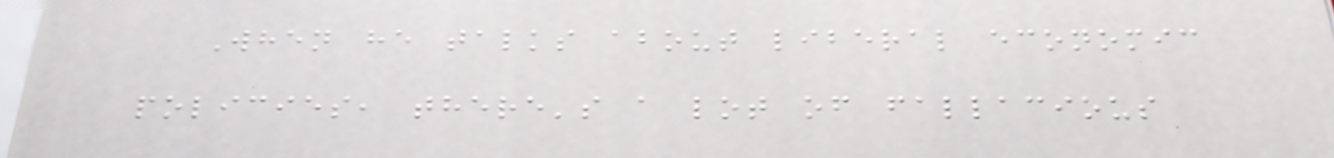When he talks about liberal economic
policies, there's a lot of fallacious
